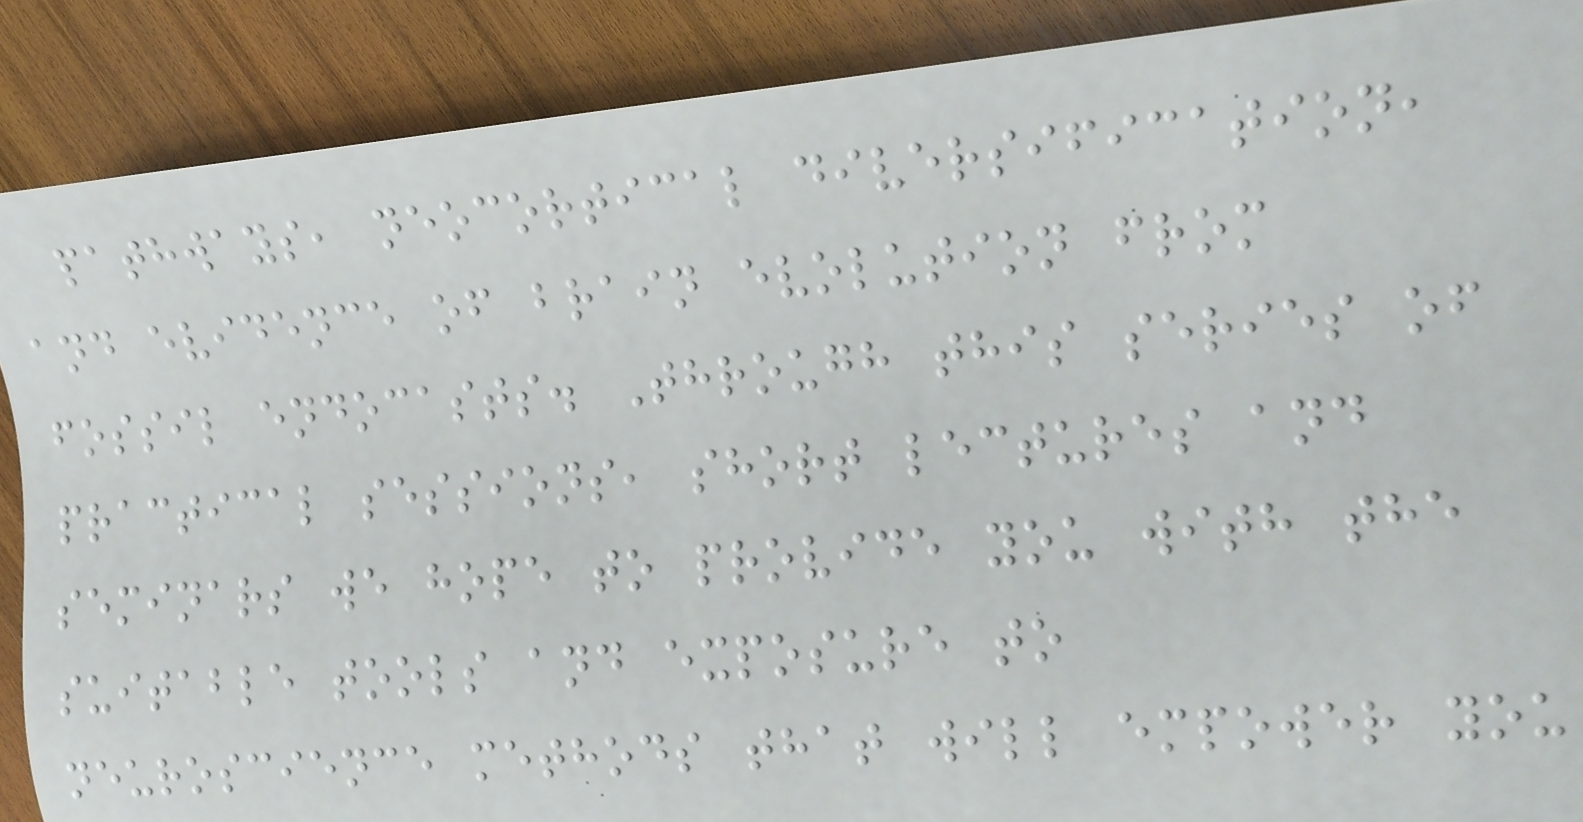pathways, neocortical diversification,
and evidence of brain evolution from
fossil endocasts. Through this series of
practical sessions, short lectures and
seminars we hope to provide you with the
suitable tools and exposure to
neuroscience methods that will empower you
